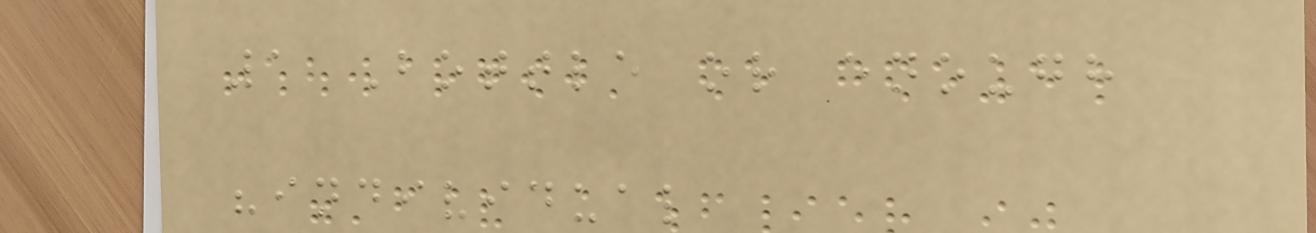1 Bottle or enough
"individual
